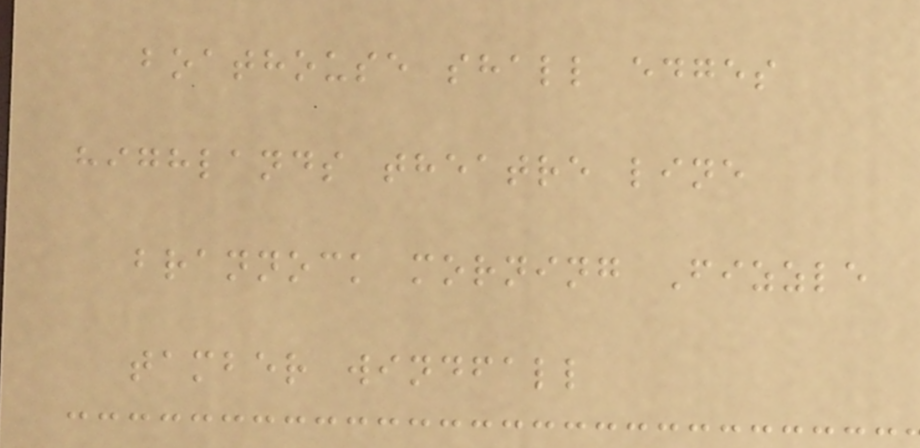boathouse shall edges
highlands theatre line
brannock morning Fizzle
tamber windfall
